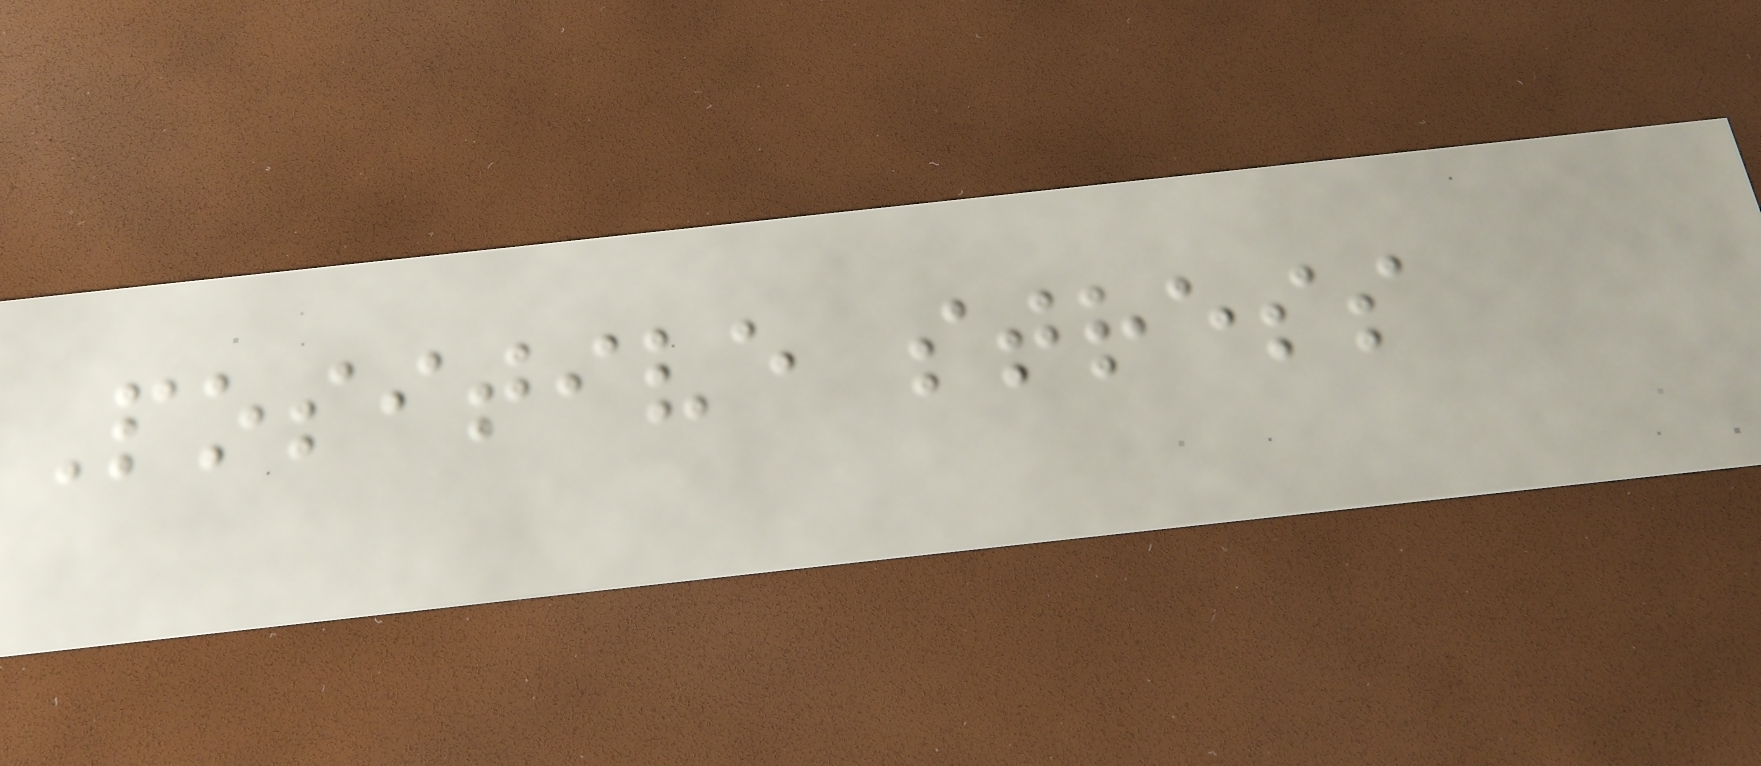Positive stress
